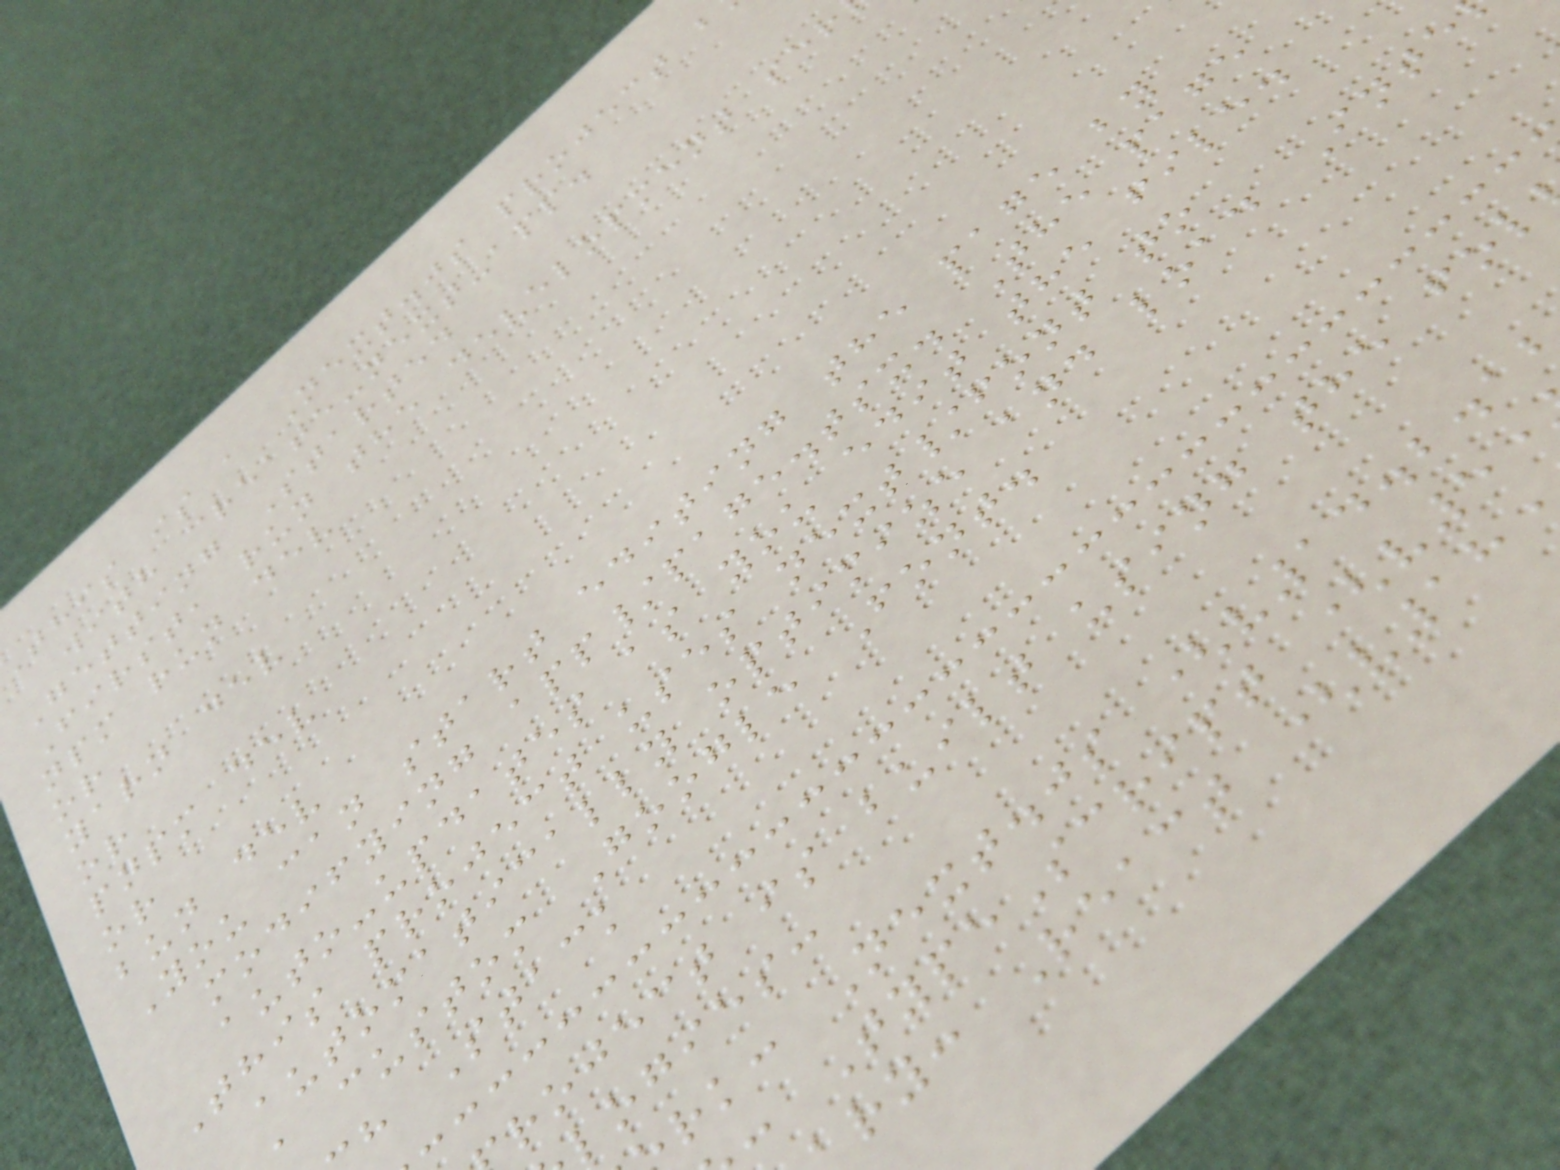this is a Next.js project b
with create-next-app.
Getting Started
First, run the development ser
npm run dev
or
yarn dev
or
pnpm dev
or
bun dev
You can start editing the page by
modifying app/page.tsx. The page
auto-updates as you edit the file.
This project uses next/font to
automatically optimize and load Inte
custom Google Font.
h Stack
roject is built using the fol
logies:
rk: Next.js (v14.2.1
: TypeScript (v5
ry: React (v18
